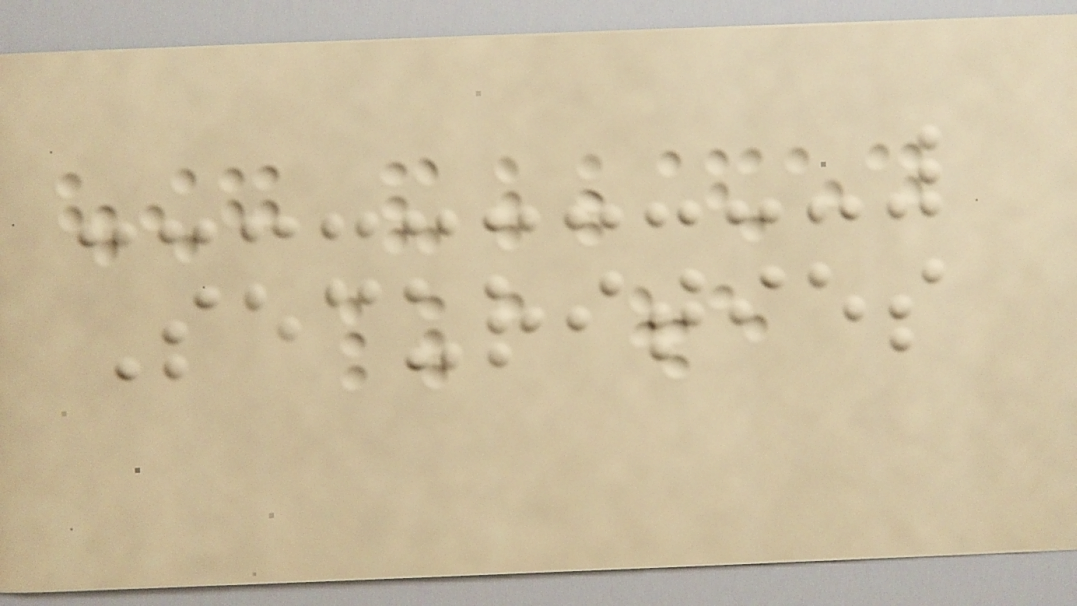Securities
